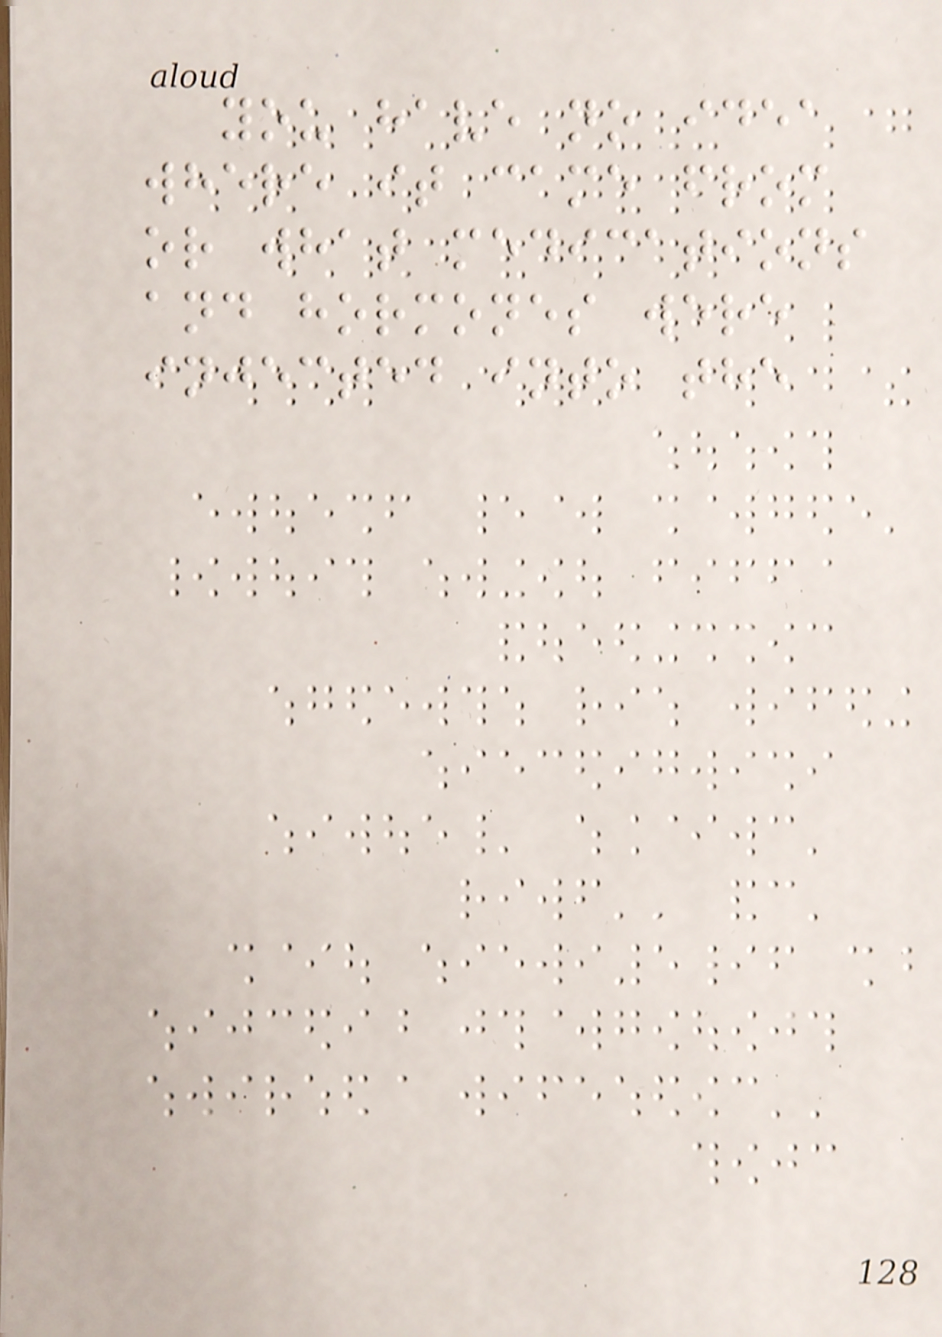you have no idea
where it came from
or what medications
and hormones were
injected into the
